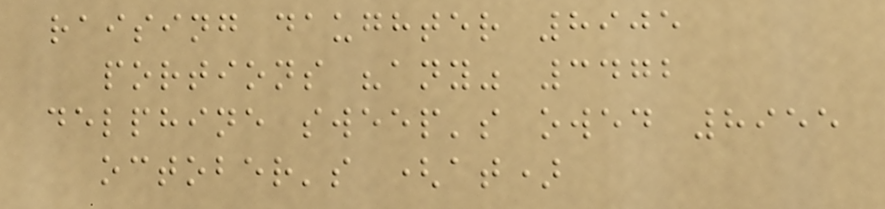raising daughter 8905
portions "any" 3472
delphine sweep's owed 8955
october's (at)
